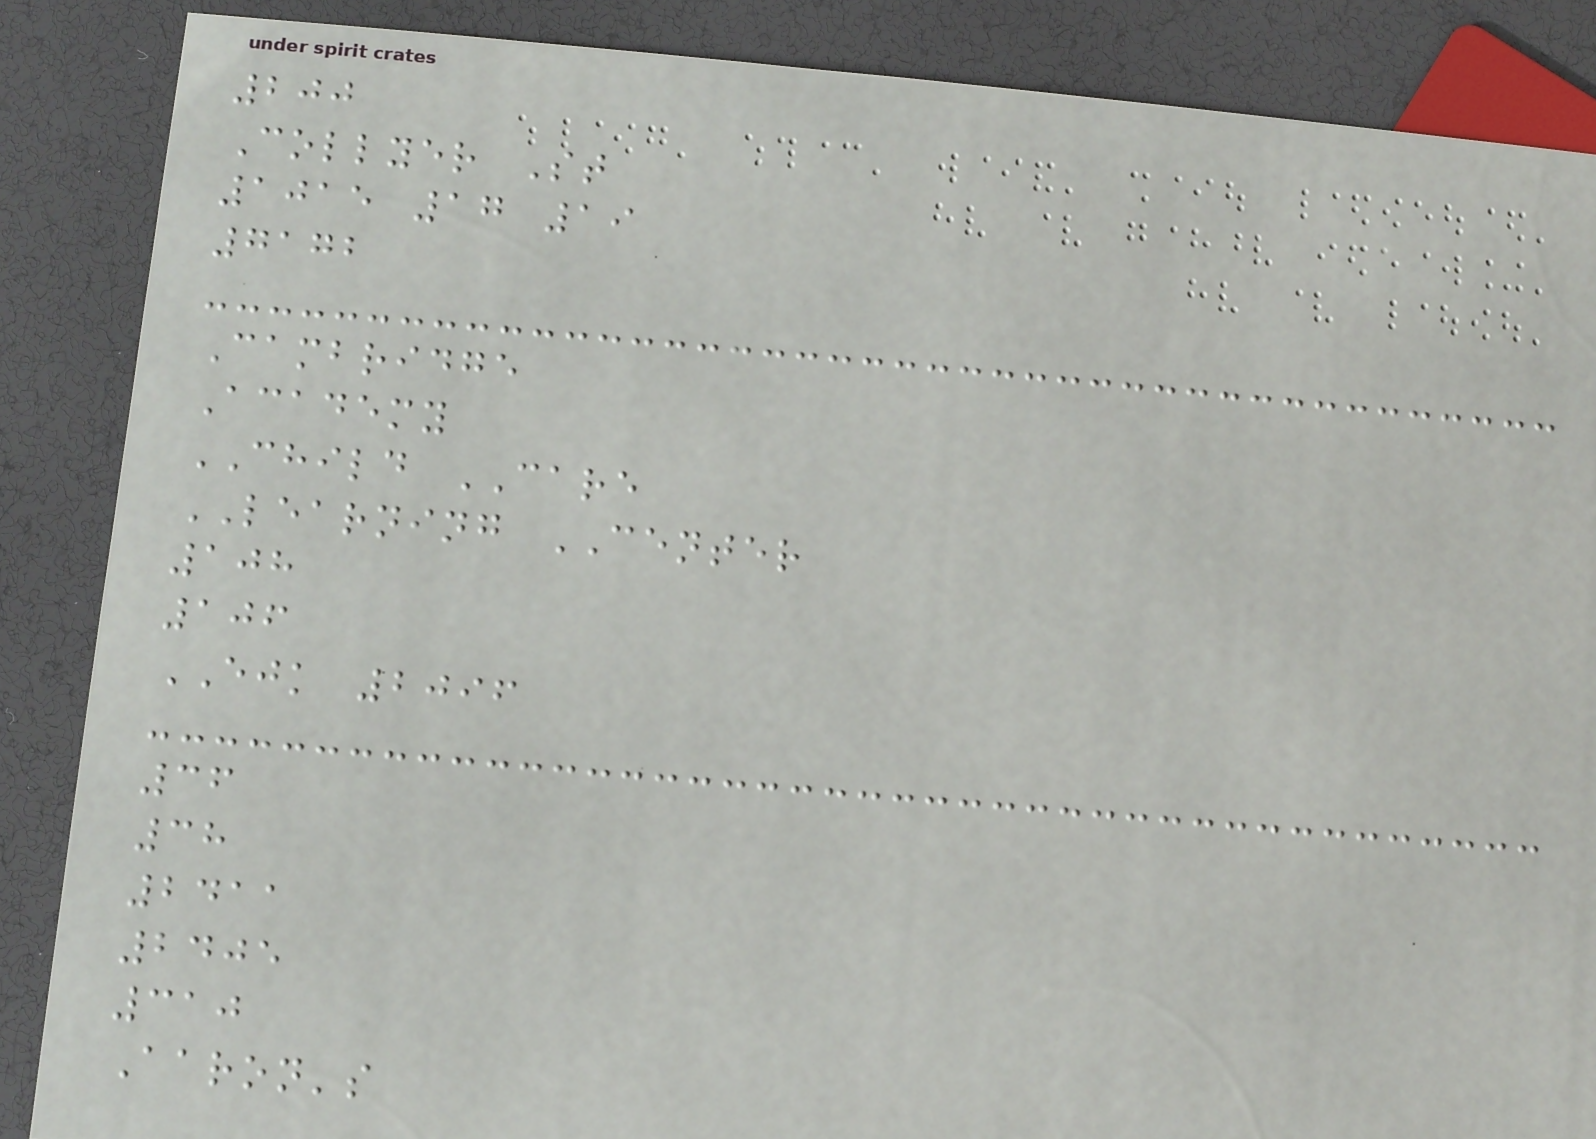200
Collyer St
1015 17 19
7172
Cambridge
Academy
CHILD CARE
LEARNING CENTER
108
106
EJK 2096
36
38
2411
2405
310
Aaron's
